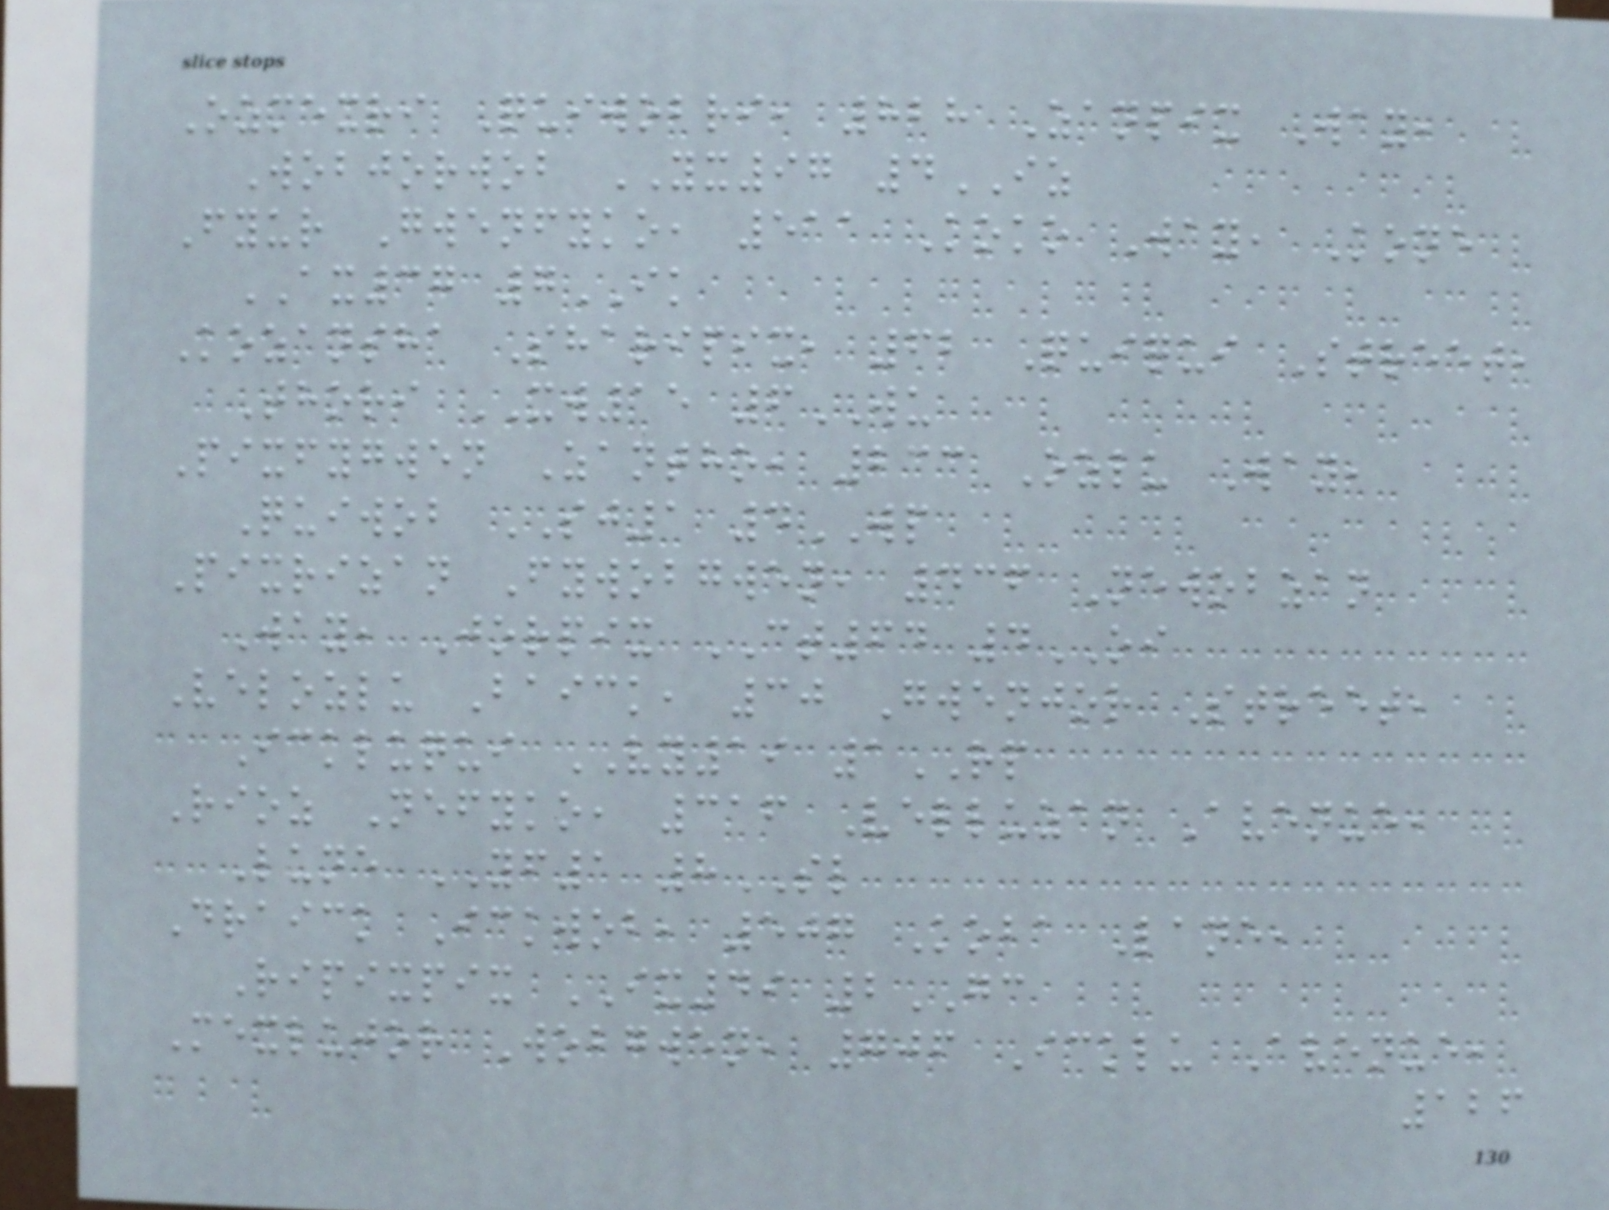Ozmexri Quiwobri, 828 Zanpix Way,
Wobjorwob YX97 4IZ
Fyur Gwenfyko, 511 Koko Way, Kone
AX37 7IK
Kozansha Sharipix, 62 Quiqui Street,
Thori XW15 6WU
Pixfygwen Zantho, 233 Ozlu Way,
Quiwob SJ1 4WP
Pixrizan Fywobgwen, 436 Newobzan
Way, Jorpix CT64 4OI
Velozlu Baick, 30 Gwenjor Street,
Ickluqui VY19 1RP
Rioz Nefyko, 316 Velluzan Avenue,
Lune YF1 8SL
Draick Ickwob, 507 Koba Lane,
Ripixpix IX49 2GC
Mexlujor Wobgwen, 706 Icklu Avenue,
126
